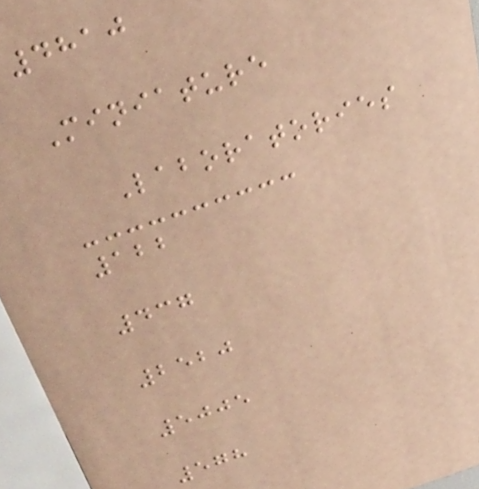4810
Miniature
Laboratories
122
437
2520
5005
578
